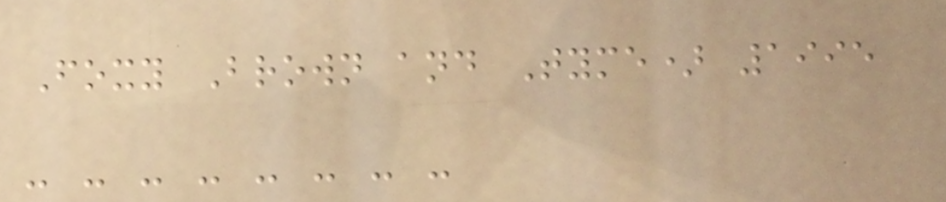Foxy Brown and Tyme) 1995
- - - - - - - -
